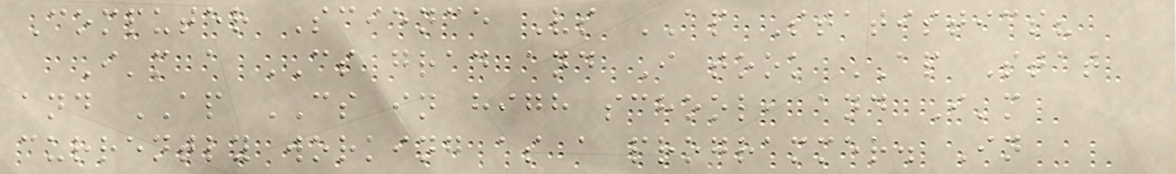Computer Science Vs AP Statistics?
I'm a CS grad and I took AP Stat
and AP CS in high school, and I'm
currently working as a programmer. In
